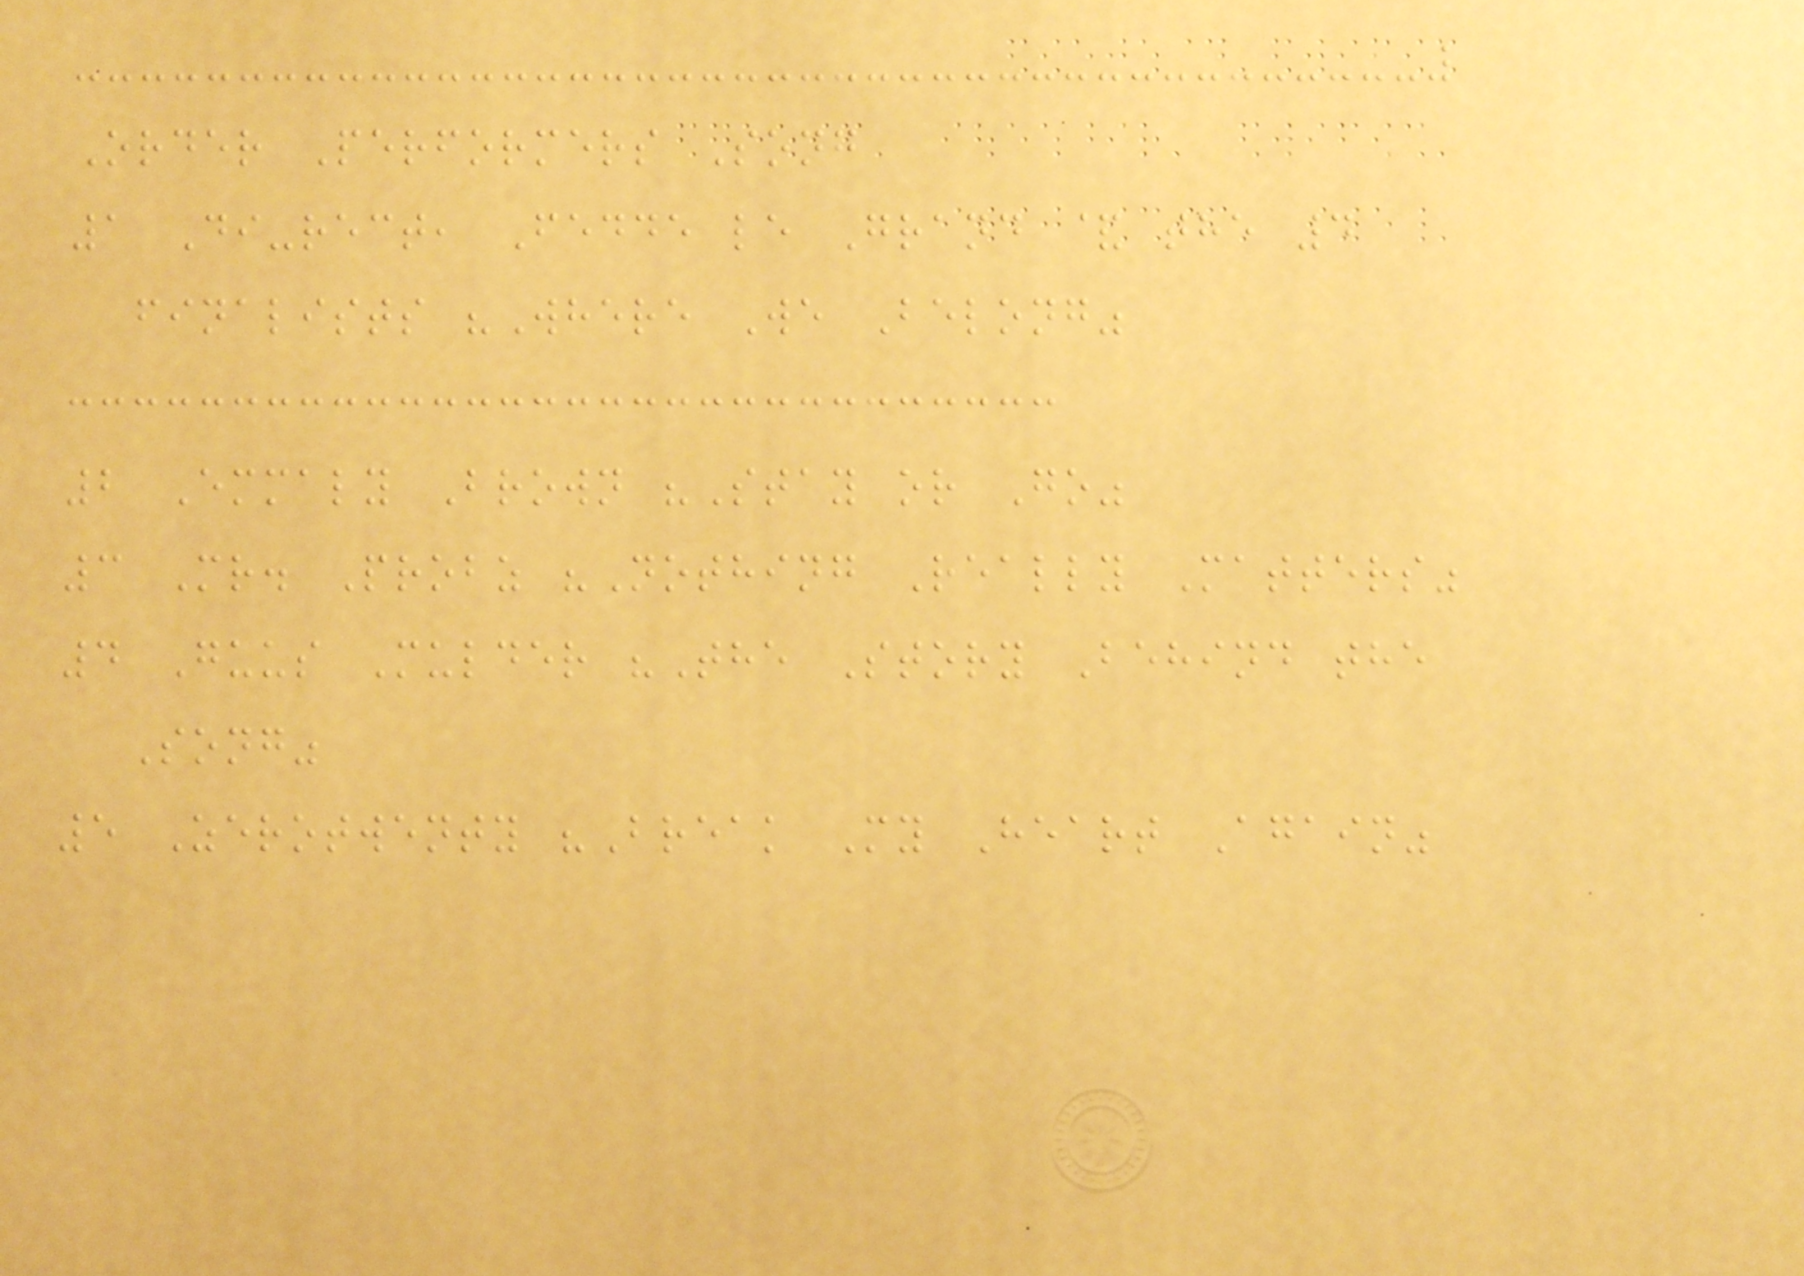Order Performers Song
1 Di-rect, Fedde le Grand & the 4
finalists "Where We Belong"
2 Emmaly Brown "Stay or Go"
3 Mr. Probz "Nothing Really Matters"
4 Guus Mulder "The Story Behind the
Song"
5 Zerotwenty "Break My Heart Again"
